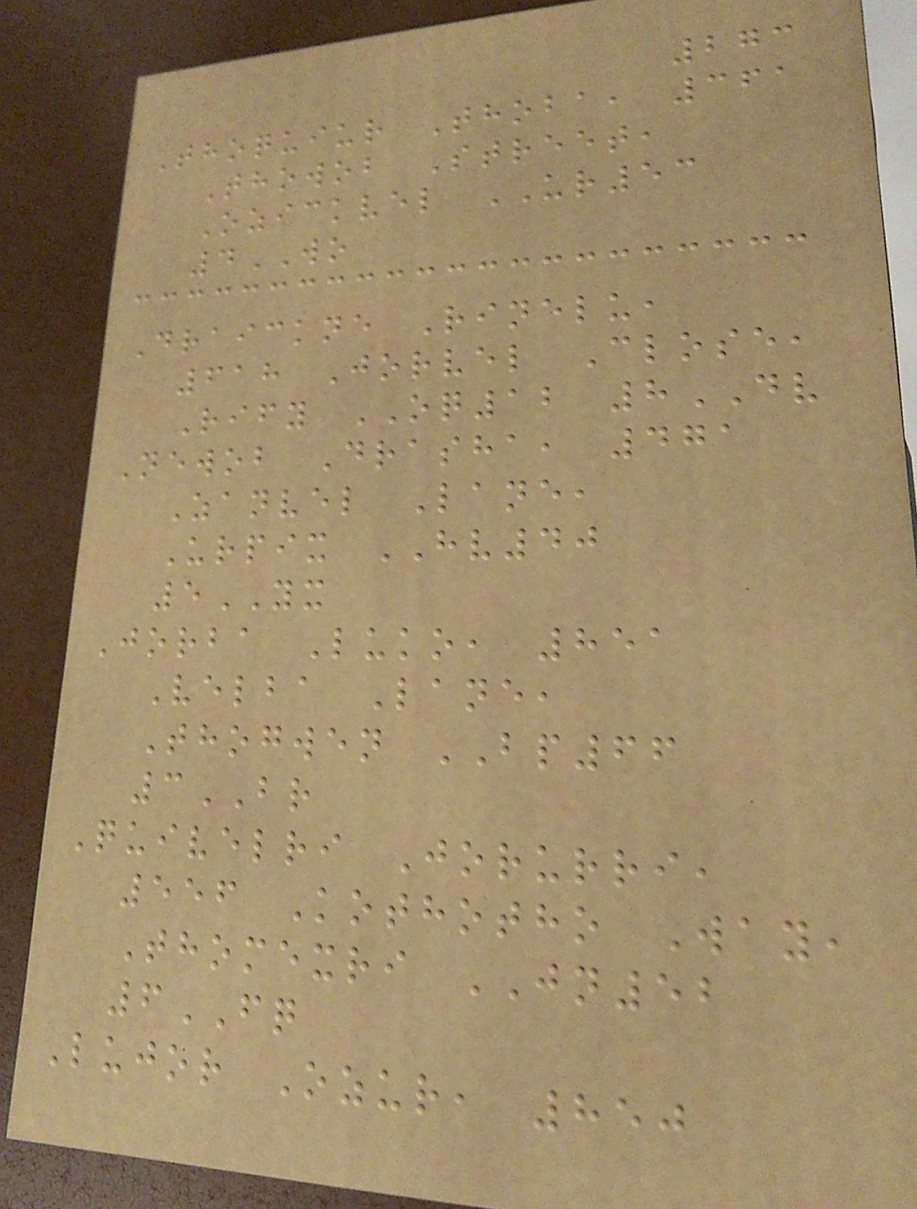273
Thoquiur Thoba, 361
Thowob Street,
Ozickvel UR53
4WO
Draickne Rinelu,
618 Jorvel Close,
Rify OQ12 8DV
Newob Drasha, 471
Zanvel Lane,
Urpix HV40
5YX
Jorba Luko, 851
Velba Lane,
Thogwen BP66
3BR
Quivelri Jorurri,
556 Kothotho Way,
Thomexri JN52
6FQ
Lujor Ozur, 850
